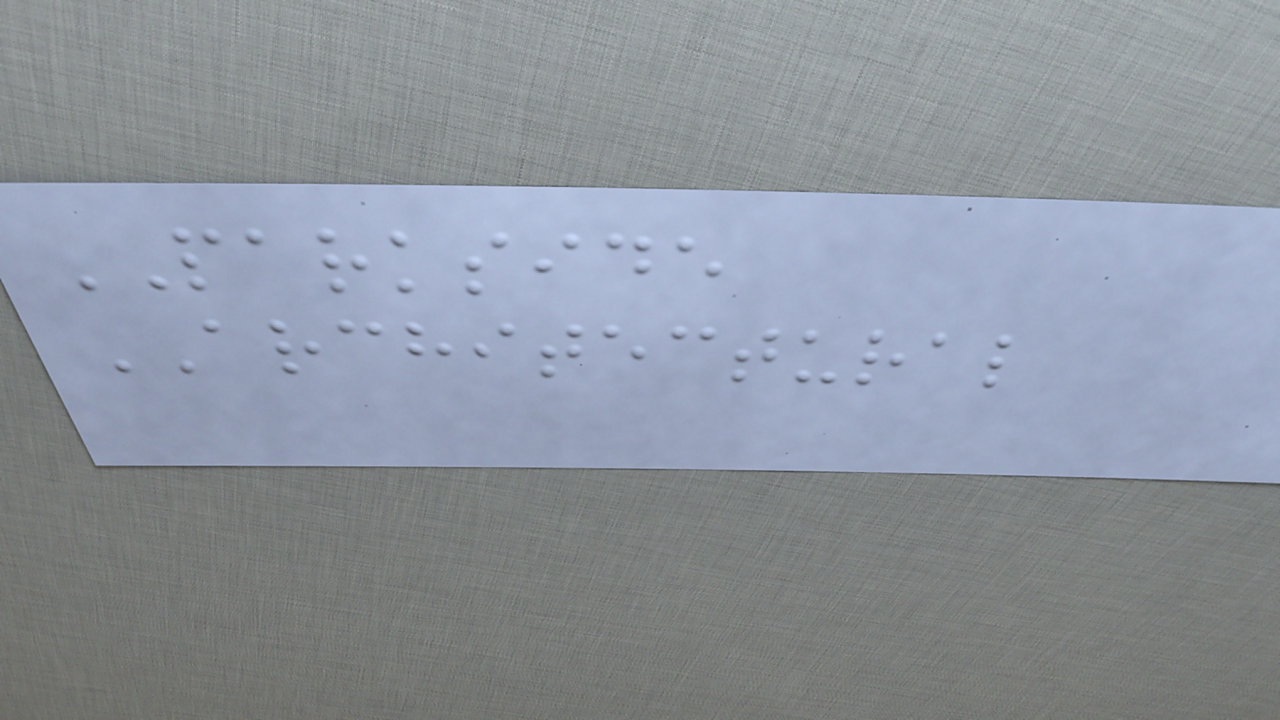PARKSIDE
ARCHITECTURAL
